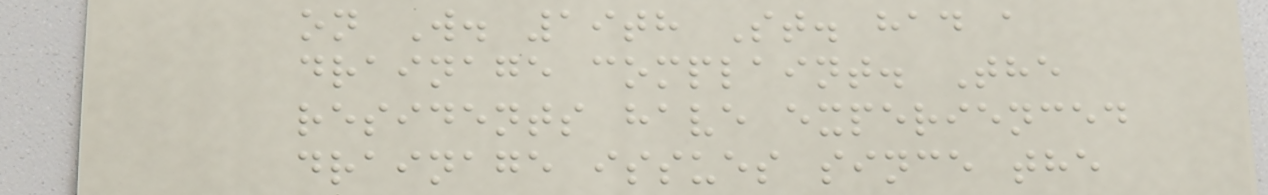on W. 19th St. had a
drainage complaint. The
residents have experienced
drainage issues since the
